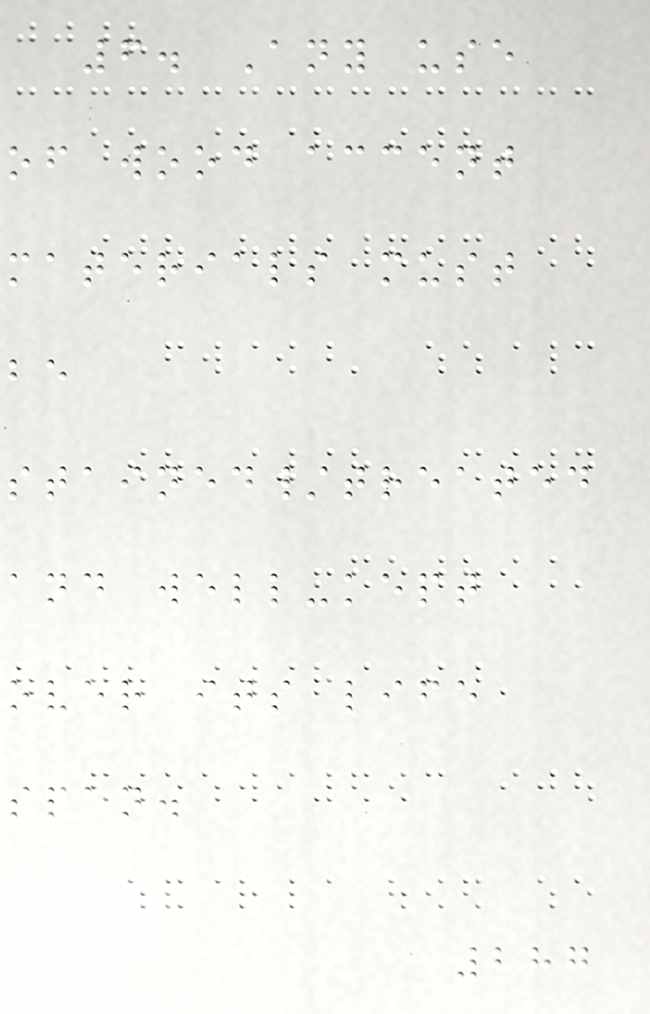6. Any use
of wood accent
materials must
be
stained/treated
and well-kept
over its life
span.
287
